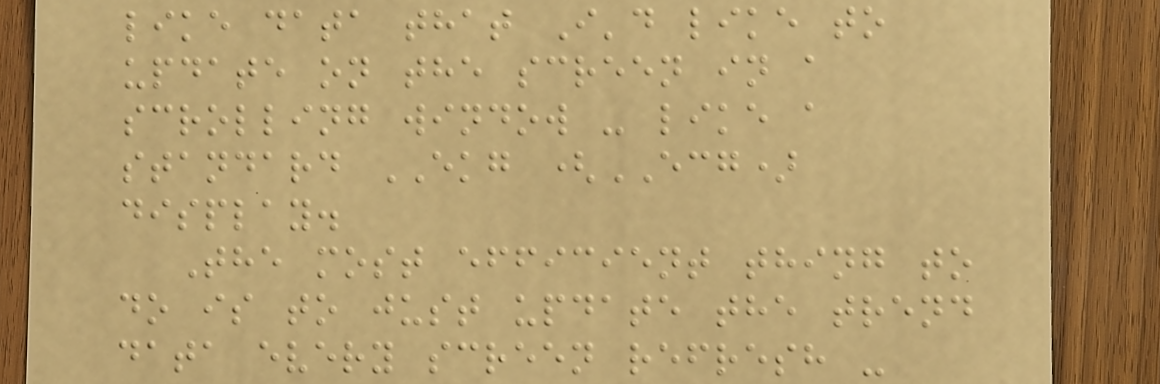like data that I'd like to
update on the screen in a
scrolling window - like a
standard EKG (ECG)
display.
The most efficient thing to
do is to just update the trend
data every screen refresh -
